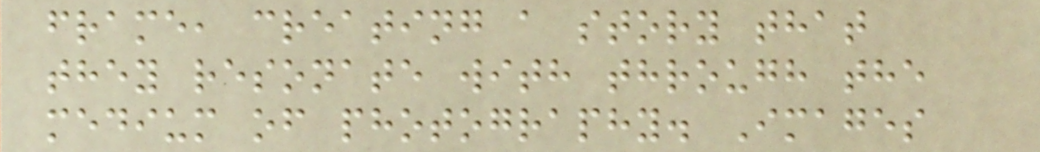frame, creating a story that
they resonate with through the
medium of photography. Images
